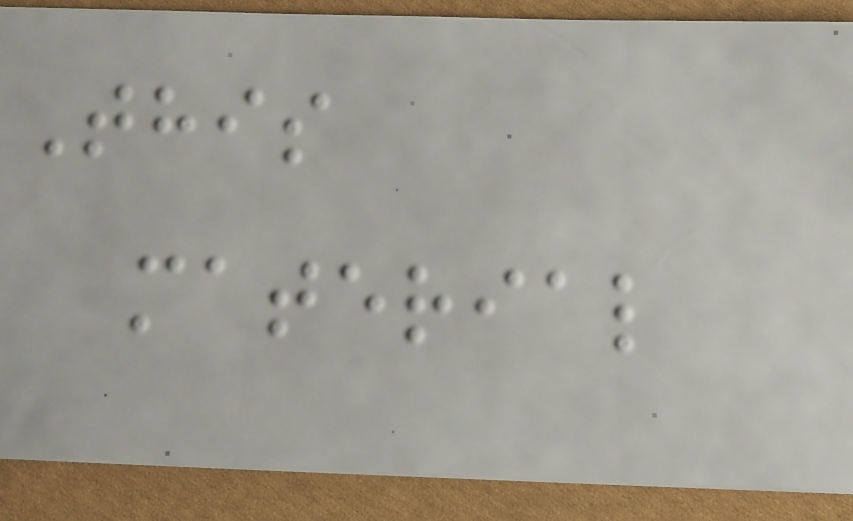This
material
